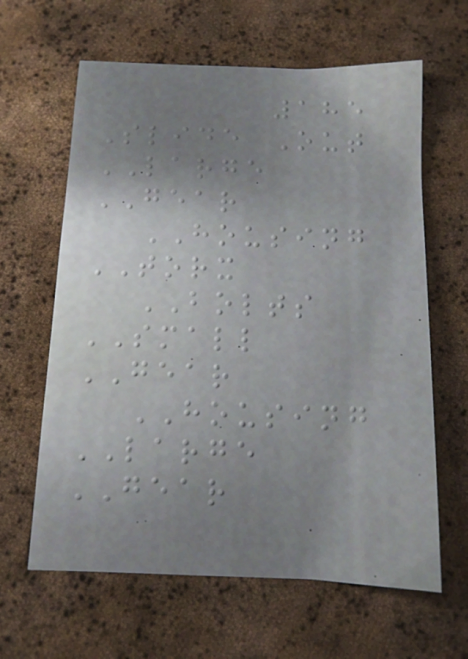185
Slide Out
LARGE
GEAR
HOUSING
TORX
BOLTS
SMALL
GEAR
HOUSING
LARGE
GEAR
